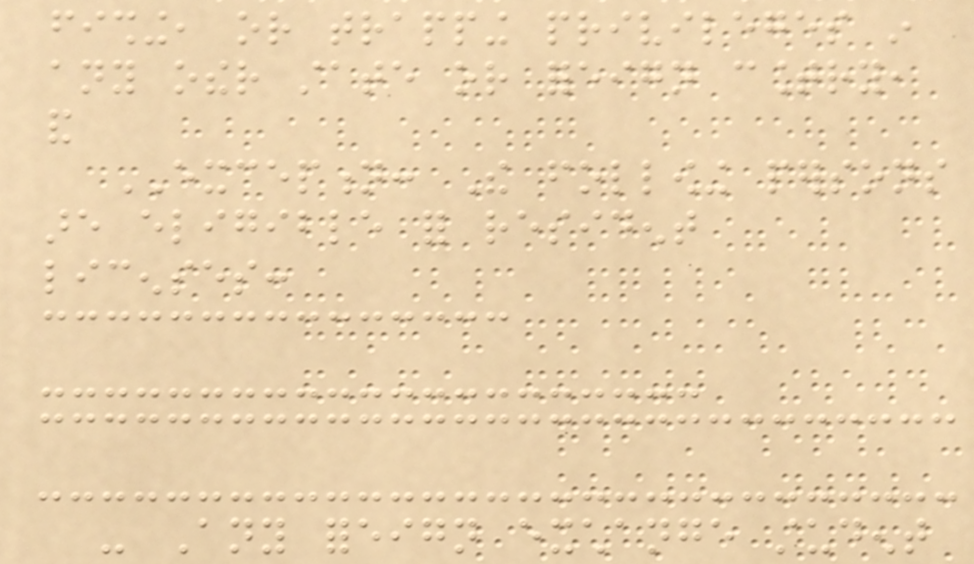fishing, or trapping privileges in
any other state or foreign country,
and
EXCEPTION: The following persons
are eligible for resident
licenses:
- Any foreign exchange student
